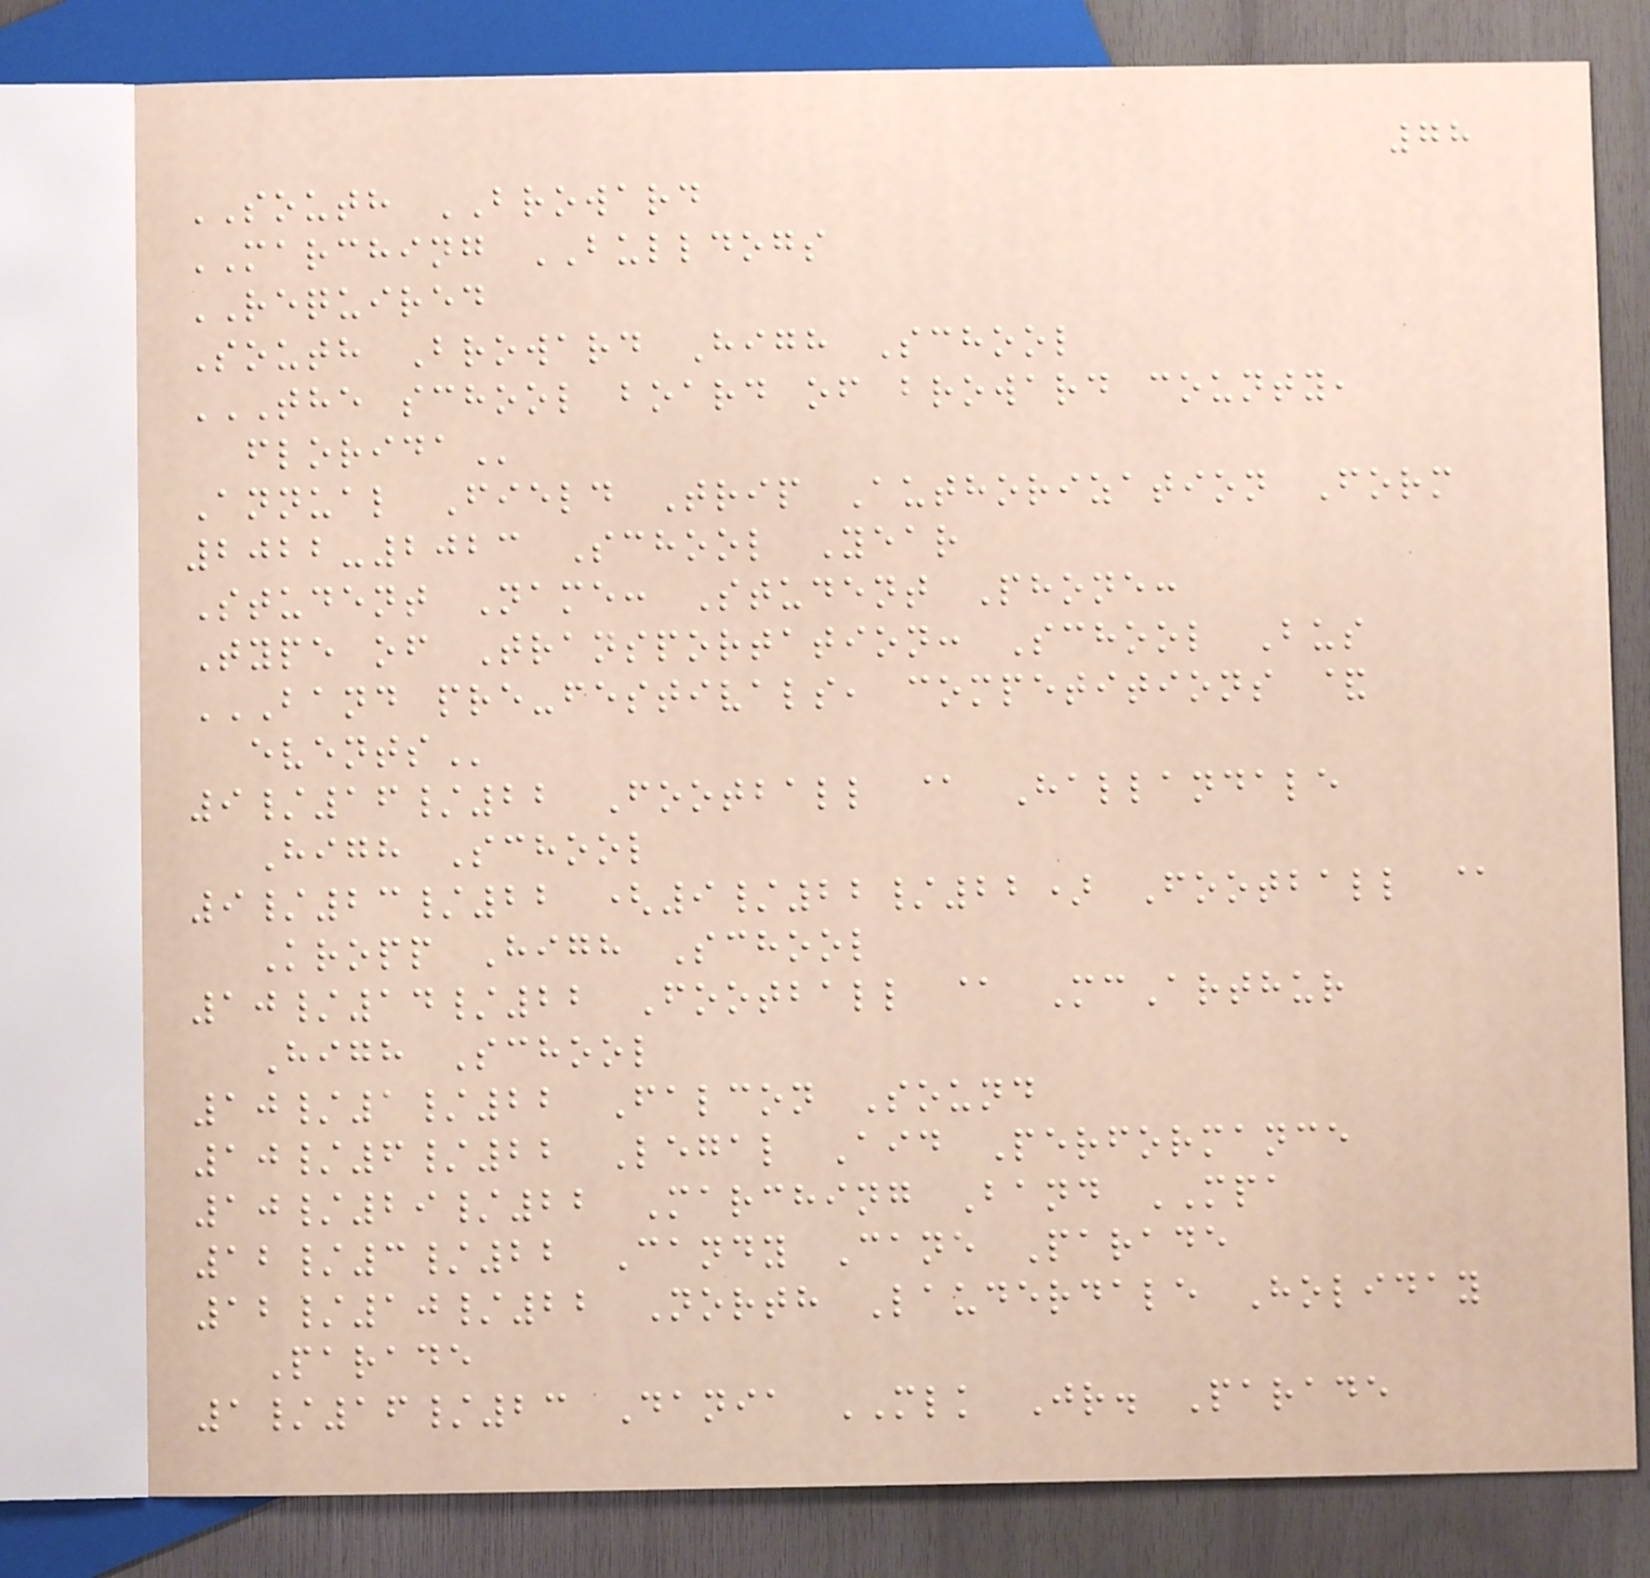78
SOUTH BROWARD
MARCHING BULLDOGS
REQUIRED
South Broward High School
THE SCHOOL BOARD OF BROWARD COUNTY,
FLORIDA
Annual Field Trip Authorization Form
2022-2023 School Year
Student Name: Student Phone:
Type of Transportation: School Bus
BAND PRE-FESTIVALS, COMPETITIONS &
EVENTS
9/16/22 Football @ Hallandale
High School
9/23/22 (9/22/22) Football @
Kropp High School
10/14/22 Football @ McArthur
High School
10/1/22 Falcon Sound
10/6/22 Legal Aid Performance
10/29/22 Marching Band MPA
12/3/22 Candy Cane Parade
12/10/22 North Lauderdale Holiday
Parade
1/16/23 Dania MLK Jr. Parade
